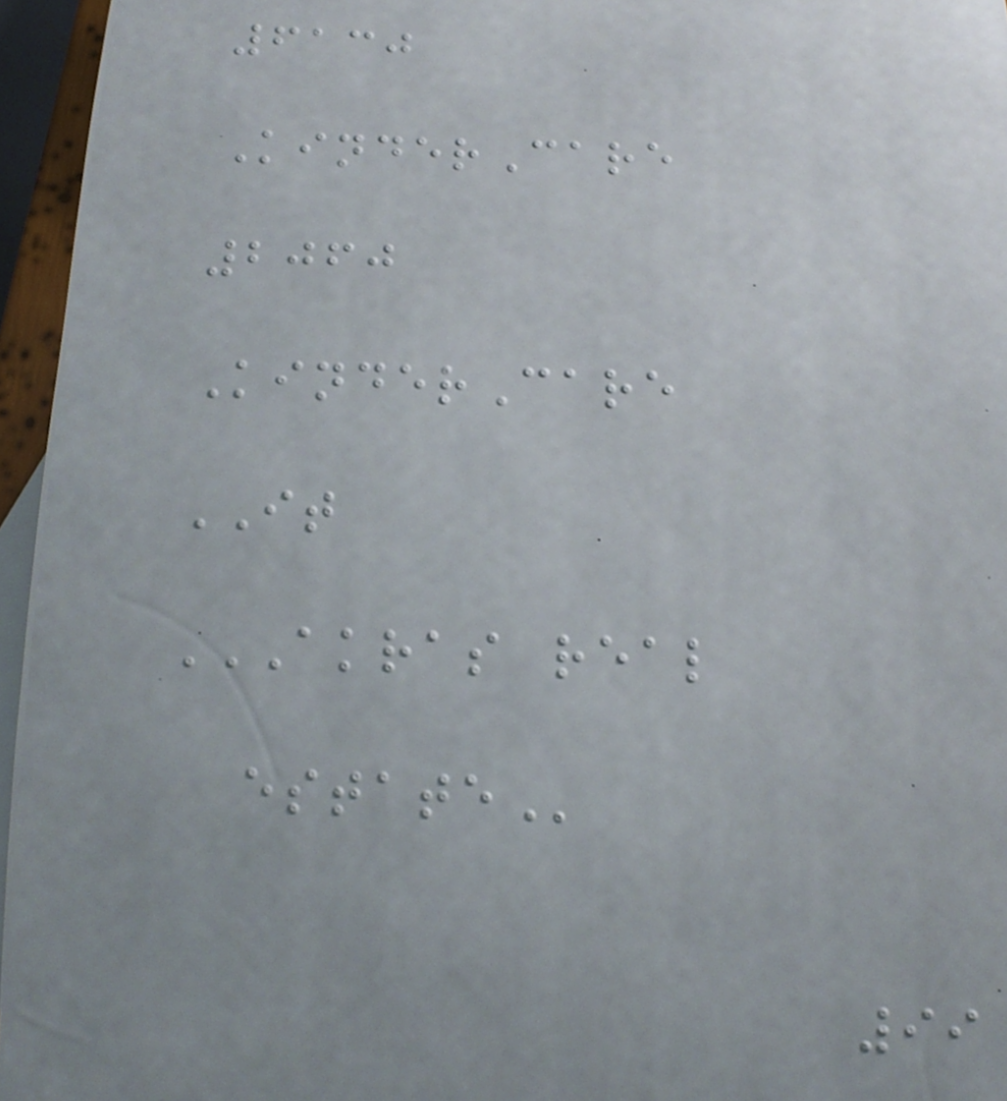6130
KinderCare
2060
KinderCare
IT
AKRAS REAL
ESTATE
99
